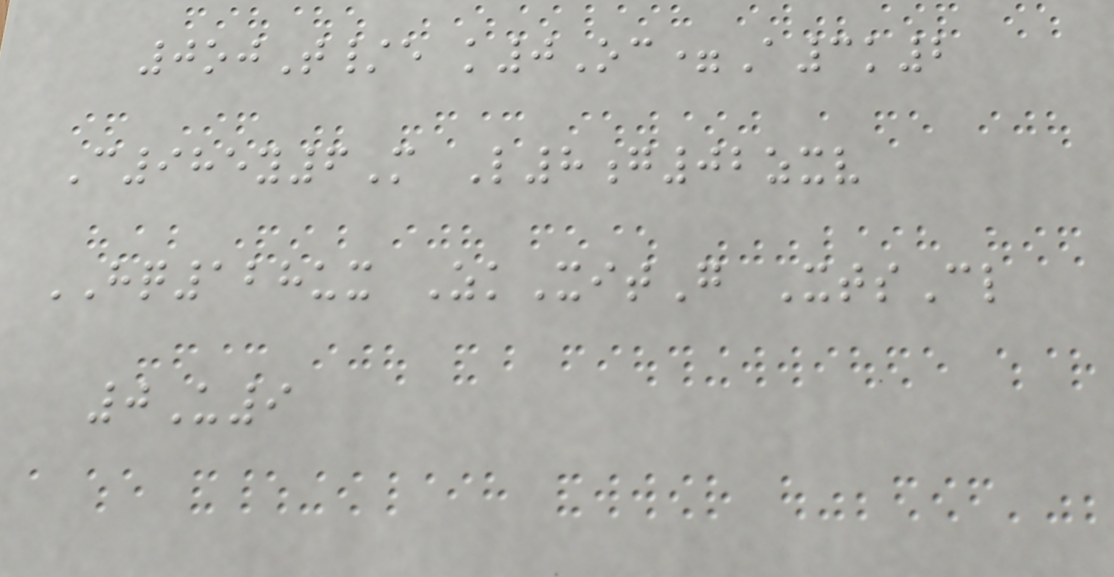0ojT/e k0Oc=A3k2
C985y6M L8g02zxv
HQ128ux ZkXitG XtsCl
0U9
